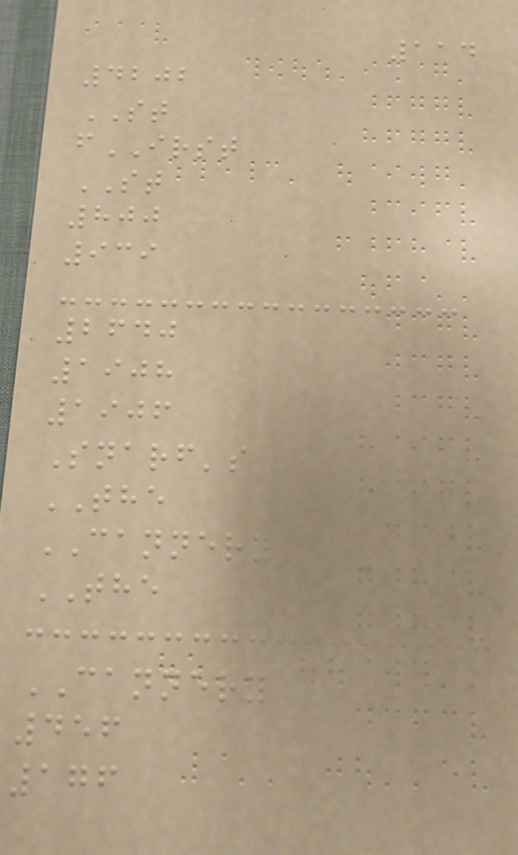114
4202
ST
fIRST
ST
800
939
2640
1908
1906
Snarf's
THE
CANNERY
THE
CANNERY
456
176
